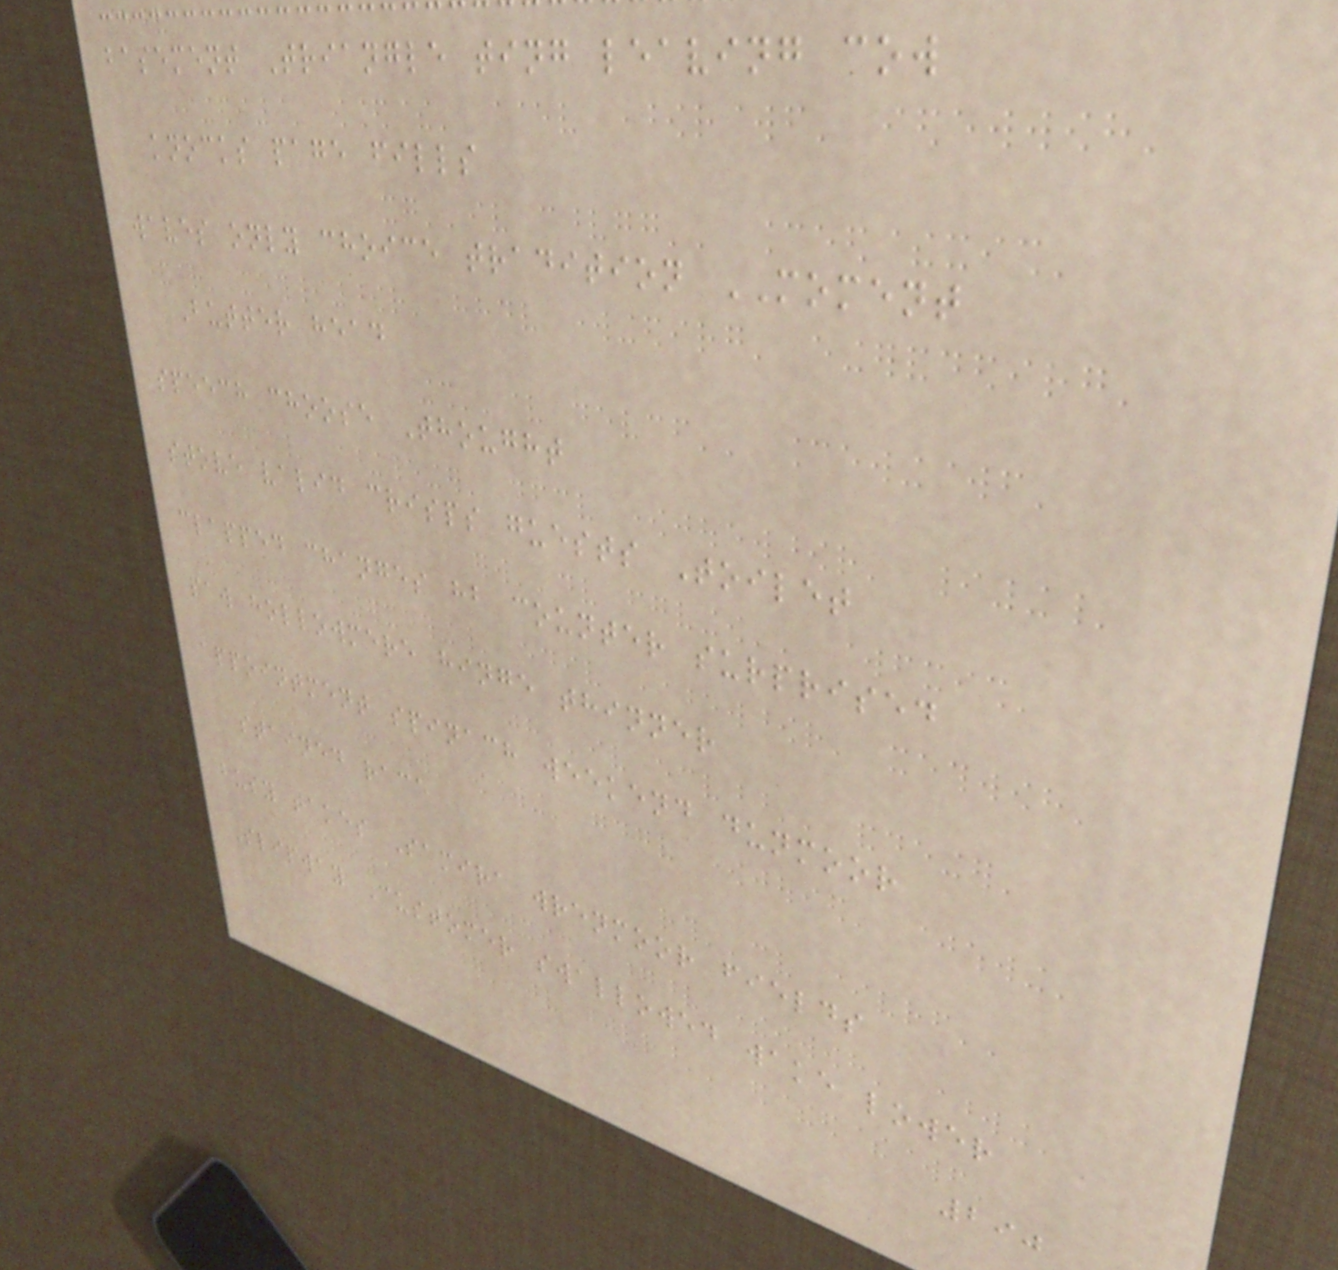basement Triangle ting leaving cow
knocks page fills
waves only choice tradition MOMENT
Butter head
speech choose Thought
stove valid crisps guests Toilet
clapped changes hb counter surprised
paw hollowmere hinge thinner
appointment spinach weekend dunmoor
stained race
busy takes Samira wrenmoor fields
Slipway Customer swallowed wake lower
290
